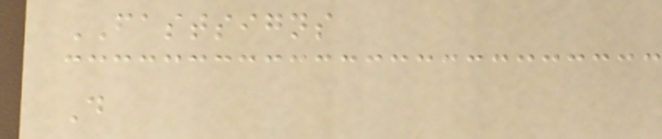FASTSIGNS
D
